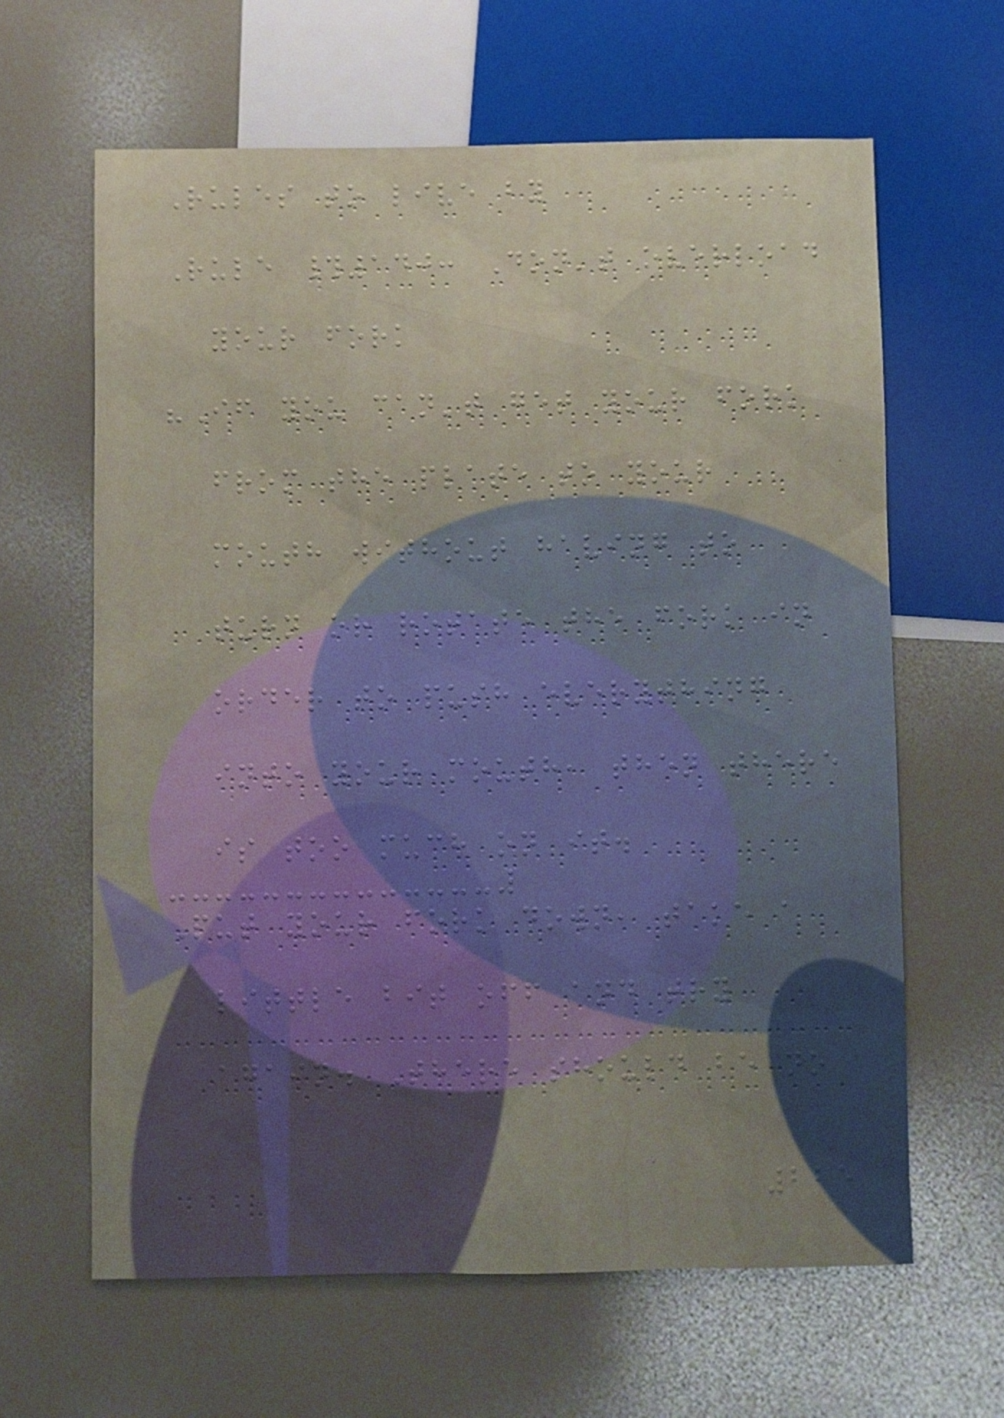Rules to live by
Rule #140: Don't overload
your fork
"If you can't get your fork
from the plate to your
mouth without having to
turn or rotate the fork in
order to push everything
into your mouth, then there
is too much on it.
Put your fork down, take a
little bit off and try
again. There should be no
225
